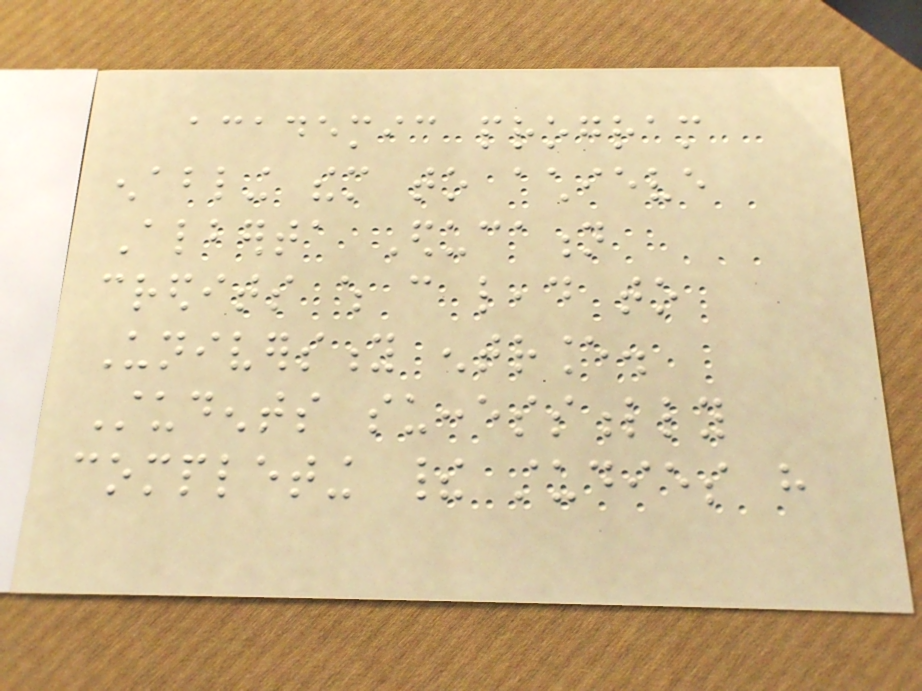academic program
enabling them to achieve
Alberta Education
credits which can lead to
University entrance.
Students successfully
completing their studies have
